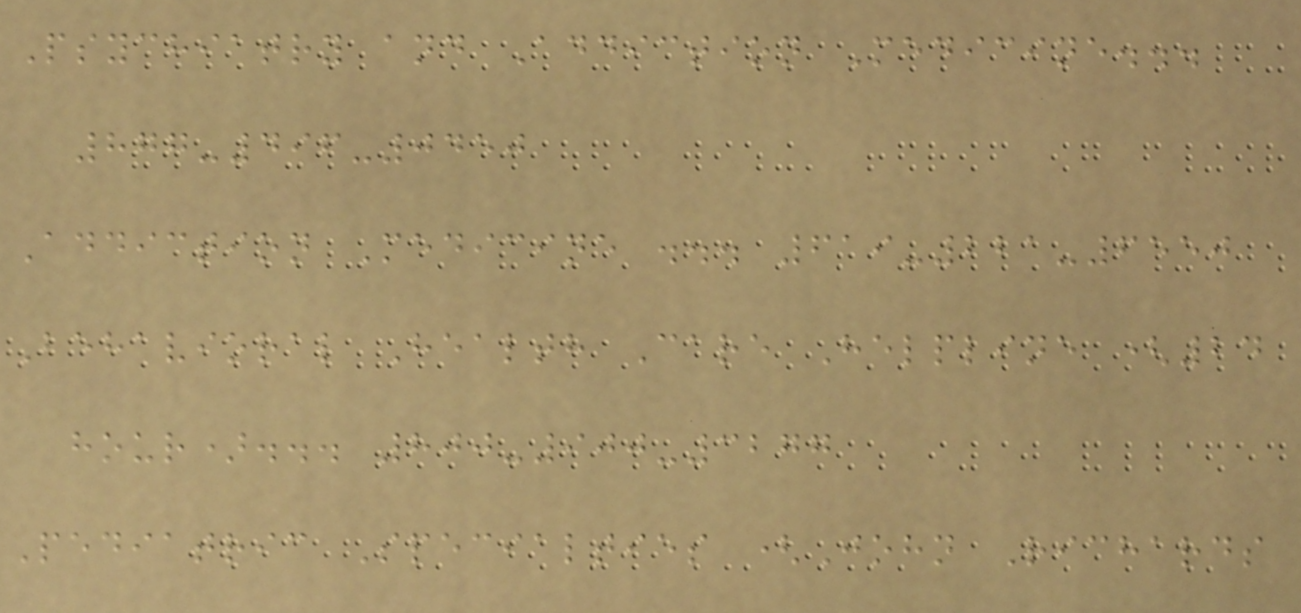Psychiatry and Addiction Medicine...
877-496-0450
Addiction Medicine ... 619-221-6550
Behavioral Health Care Helpline (24
hour)... 800-900-3277
Pediatric Specialties (John Richards
